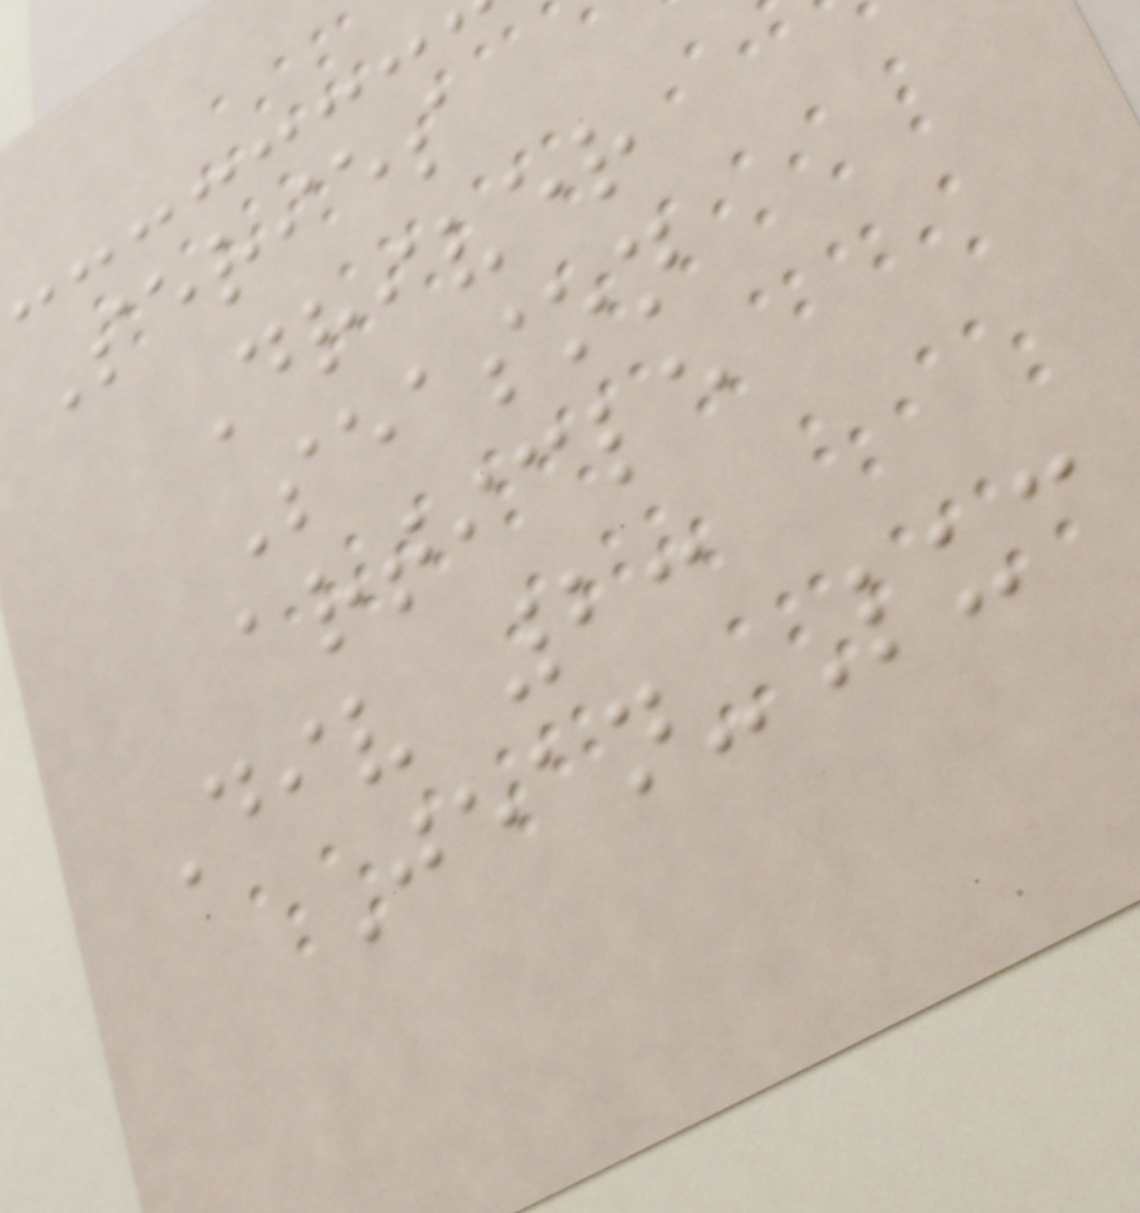Series
Driver
Season
article
Div 2:
Jean-Luc
